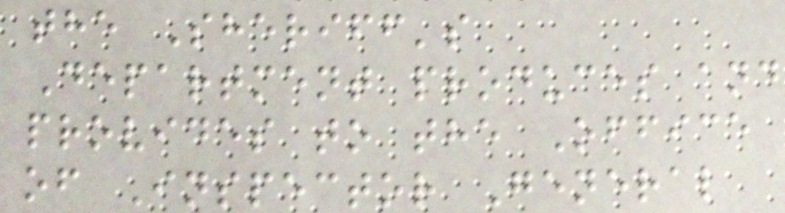the Sheriff's
Department produces and
provides to the Office
of Inspector General
